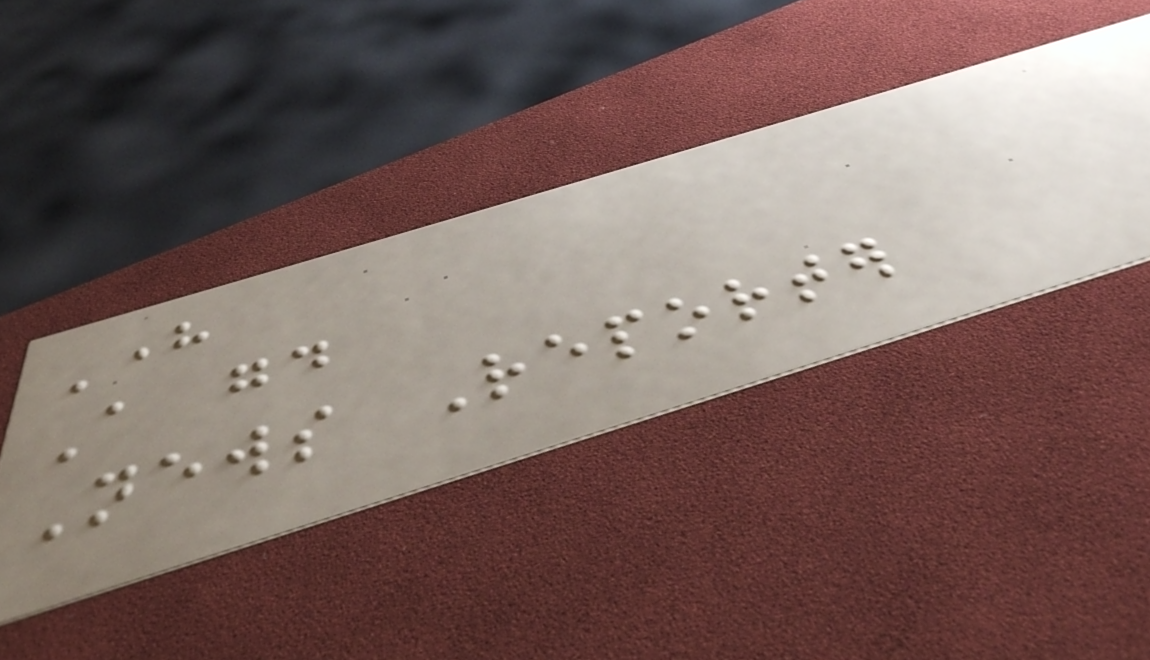Here
A good
News Reporter
